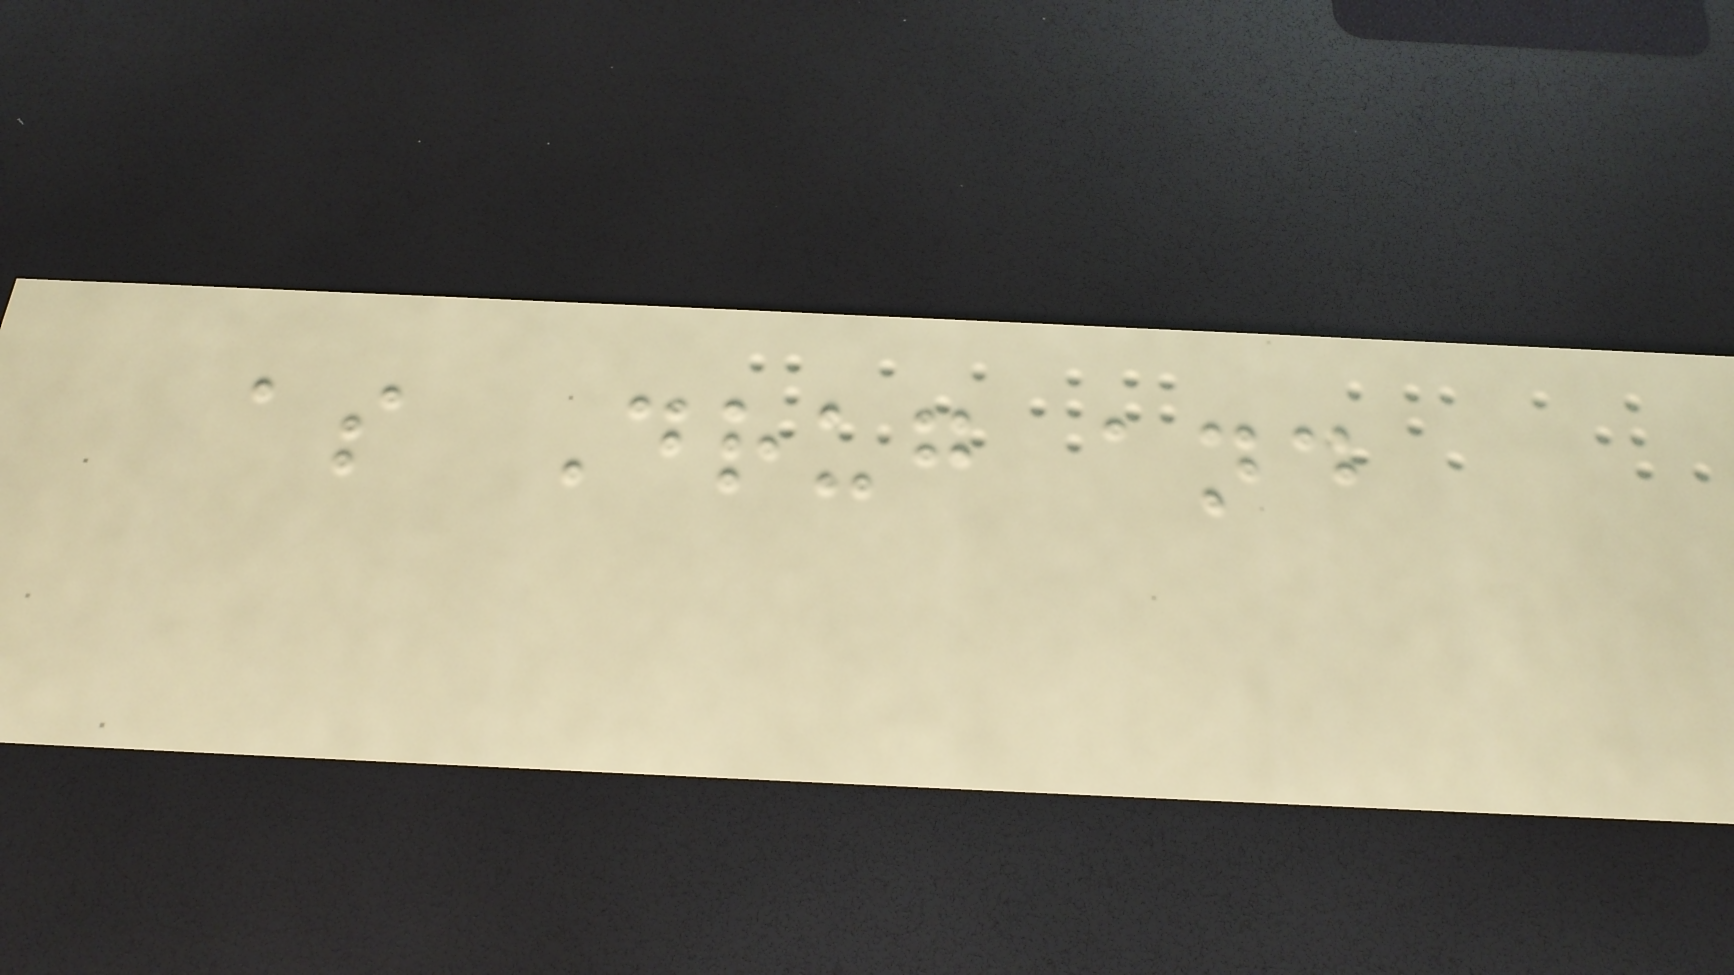as Drug and
